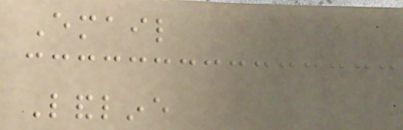Email
Landline
